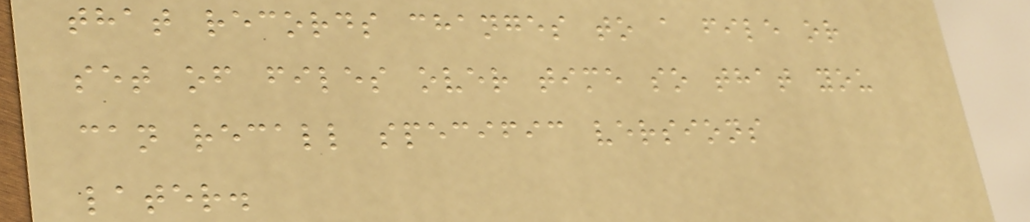that records changes to a file or
set of files over time so that you
can recall specific versions
later.
